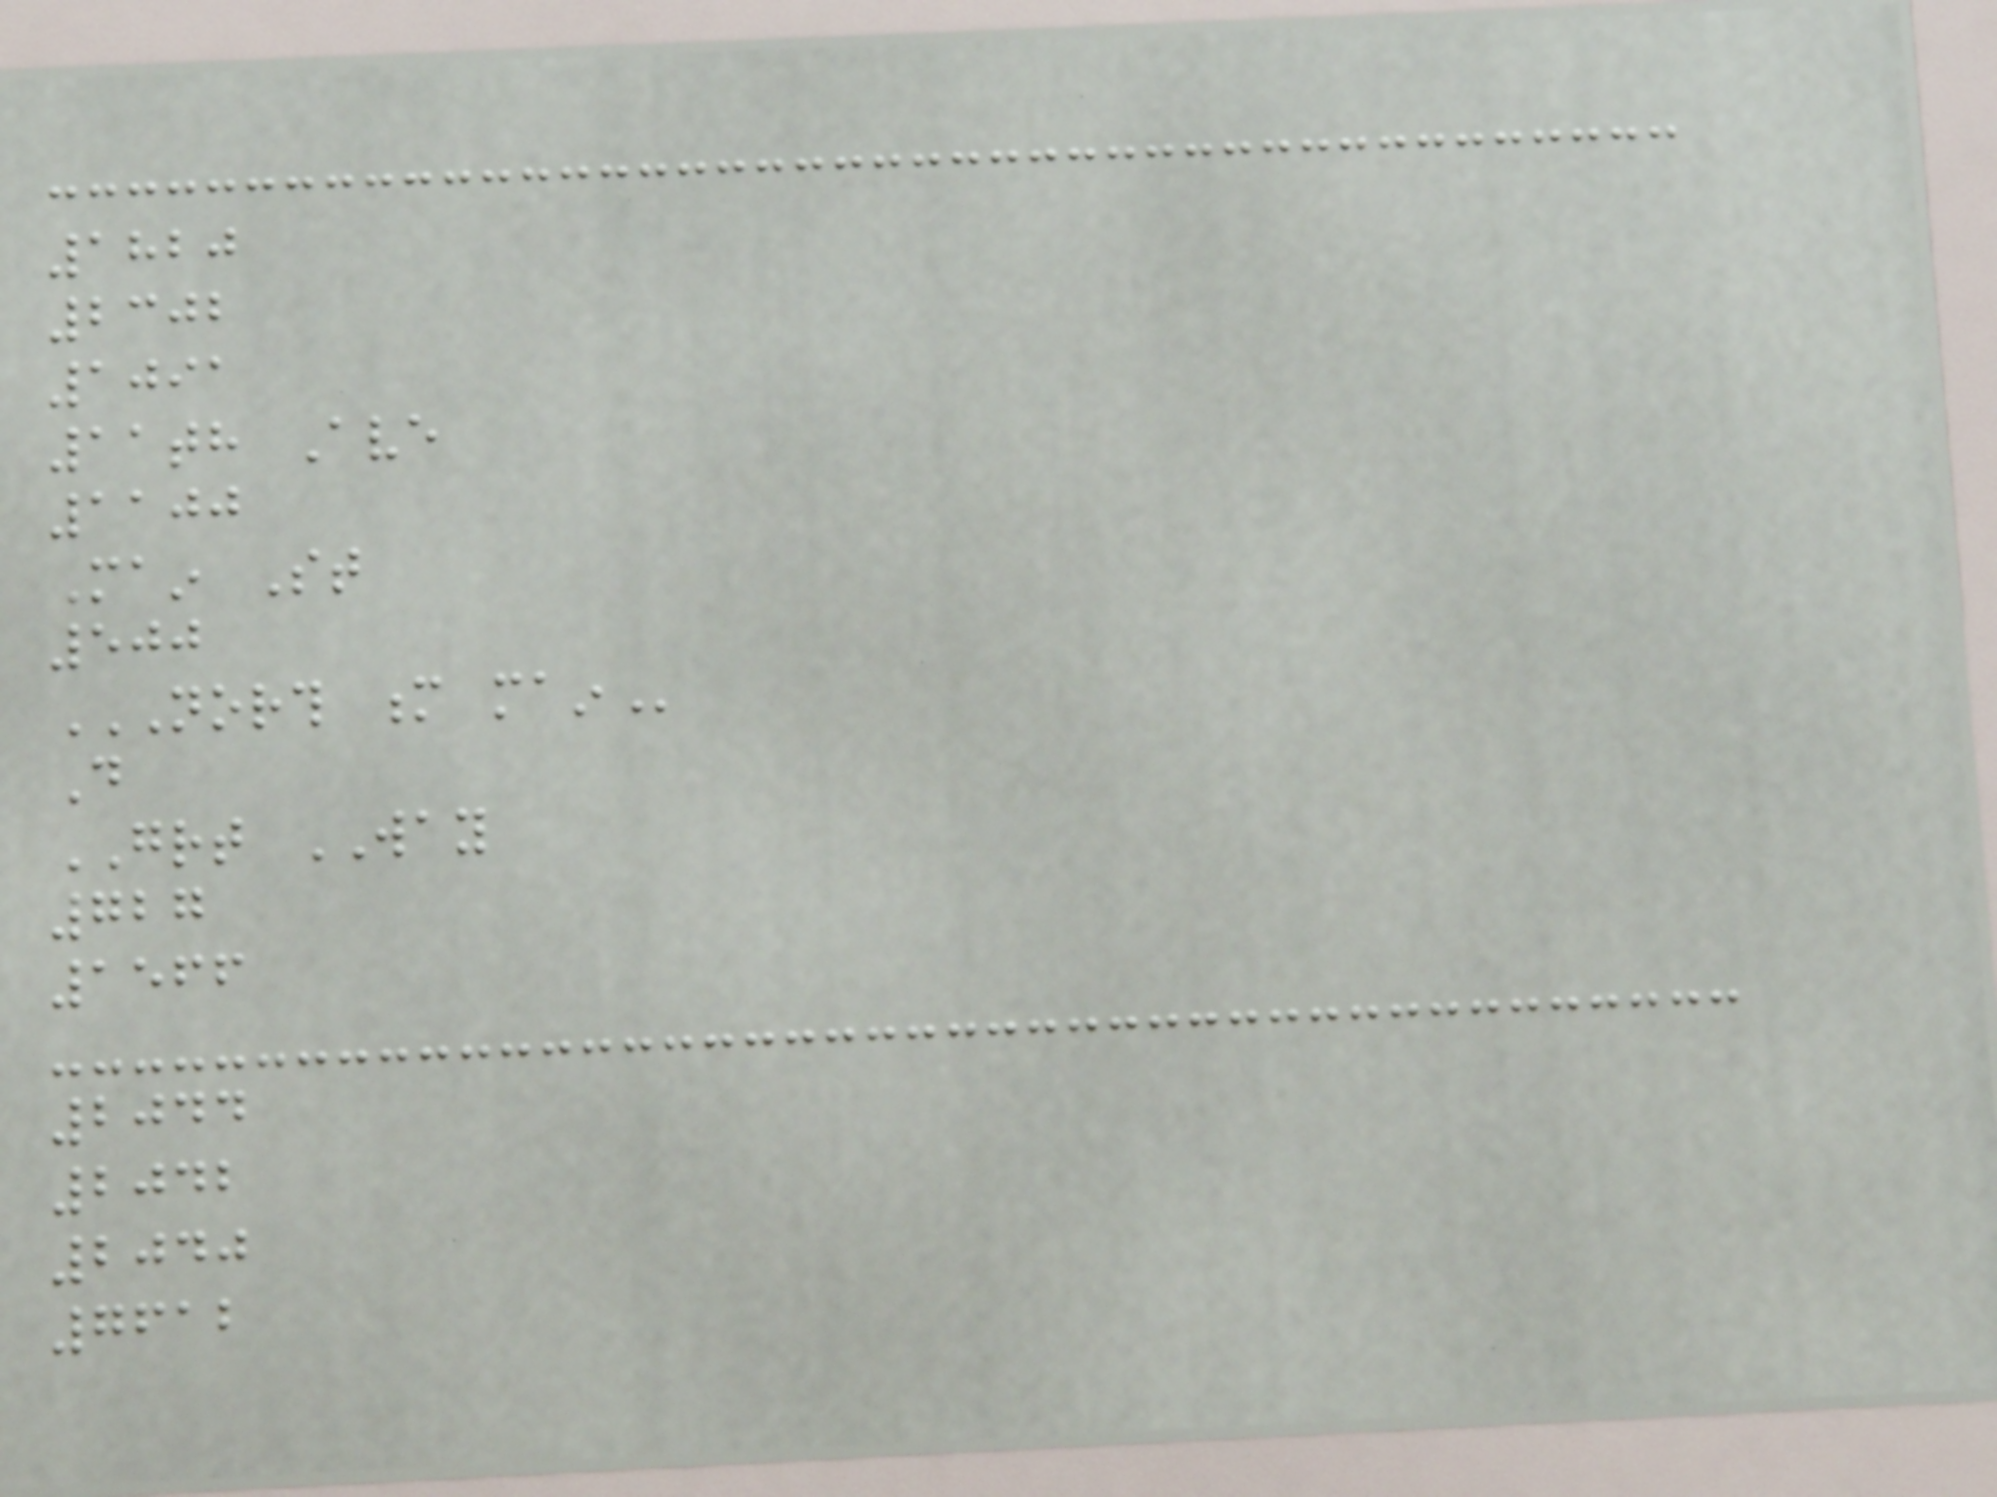1820
2302
1091
11th Ave
1100
Main St
500
NORTH M MAIN
Do
GREAT WAY
727
1566
2044
2042
2040
7612
